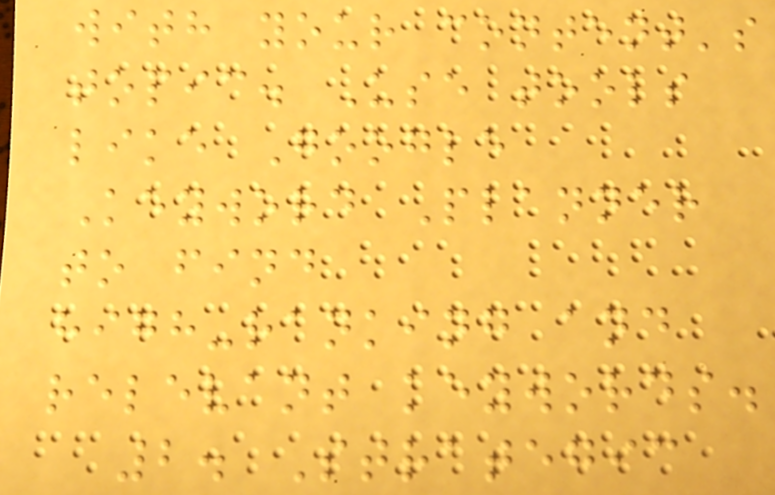with your content's
topic. Use tools
like Google
Keyword Planner
to find
high-ranking and
relevant keywords.
2. Strategic
